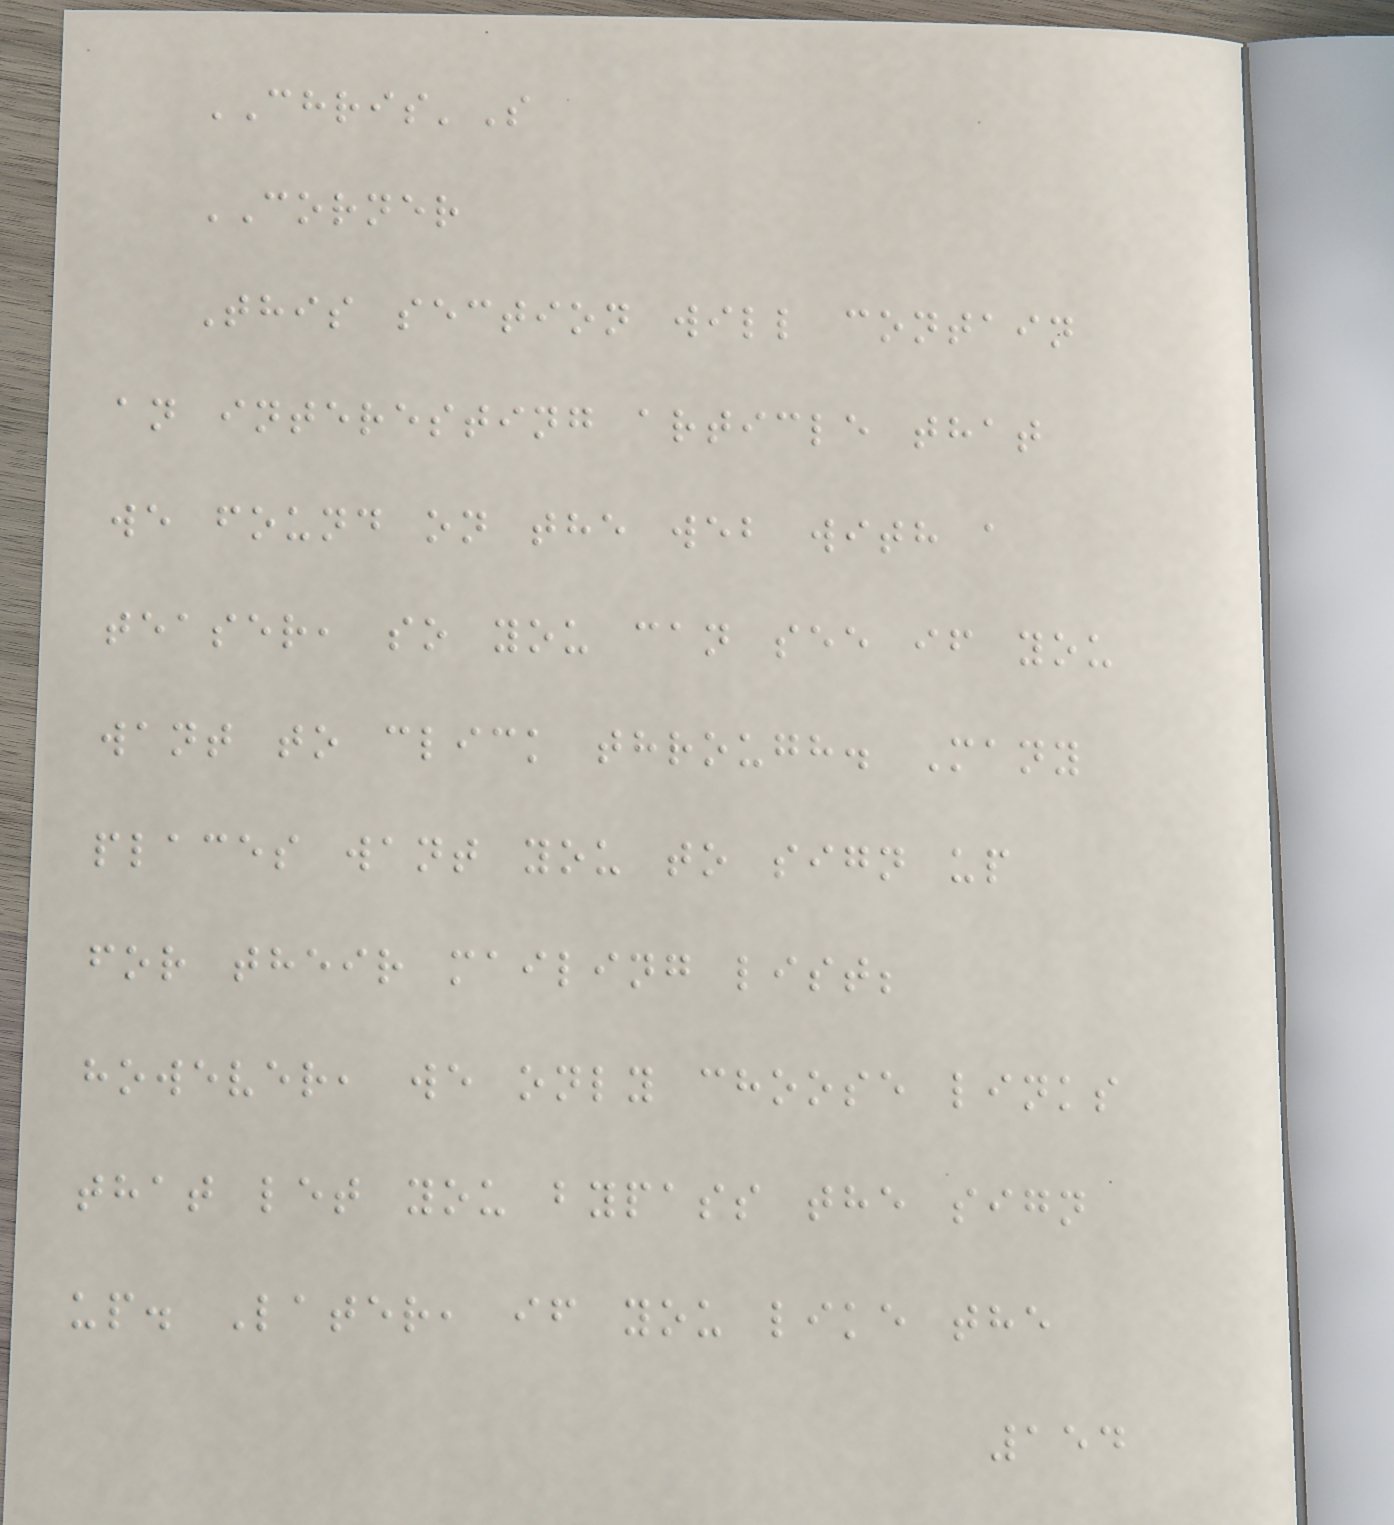CHRIS'S
CORNER
This section will contain
an interesting article that
we found on the web with a
teaser, so you can see if you
want to click through. Many
places want you to sign up
for their mailing list;
however, we only choose links
that let you bypass the sign
up. Later, if you like the
154
